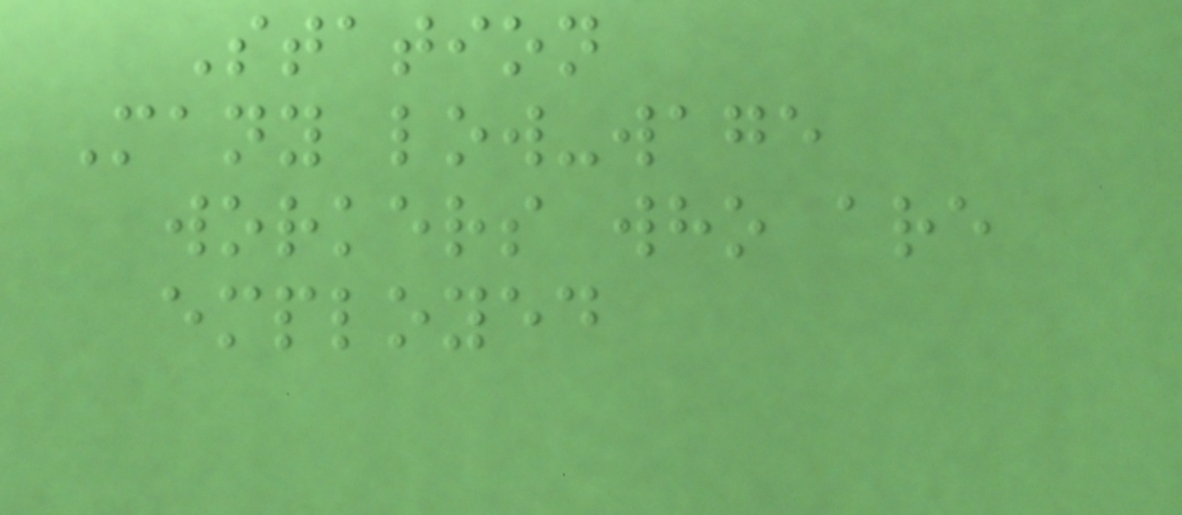Station
Many low-wage
workers who are
employed
